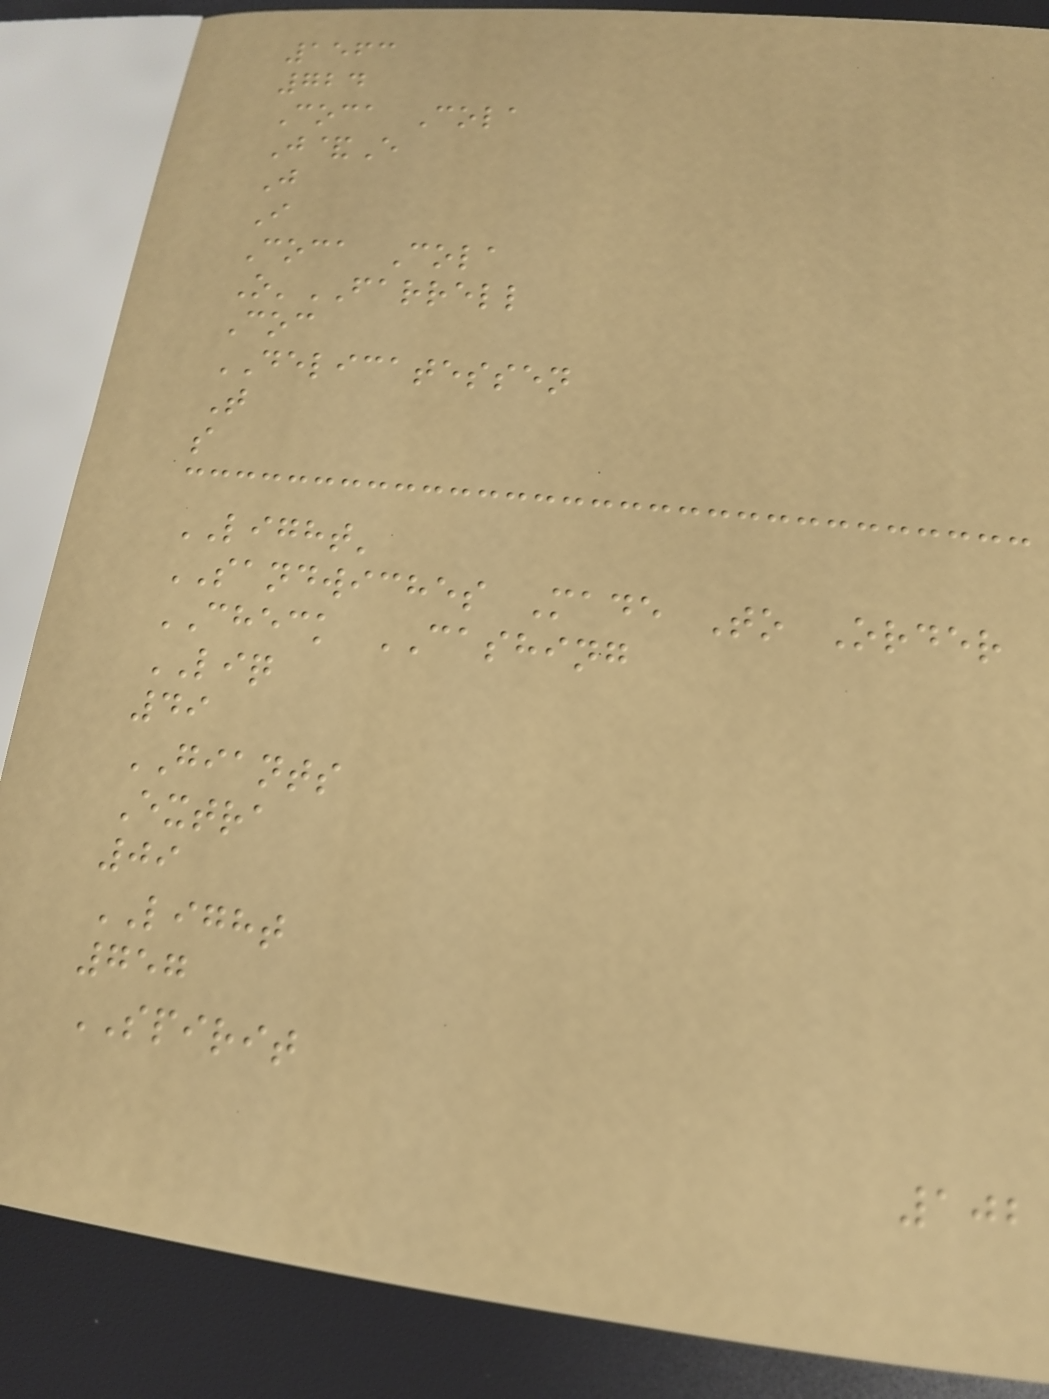1563
724
Coca Cola
J&E
J
I
Coca Cola
O'FARRELL
Coc
DELICATESSEN
T
s
LIGHT'
SANDWICHES Made To Order
CHECK CASHING
LIQ
49
GIANTS
Extra
09
LIGHT
757
SPIRIT
102
